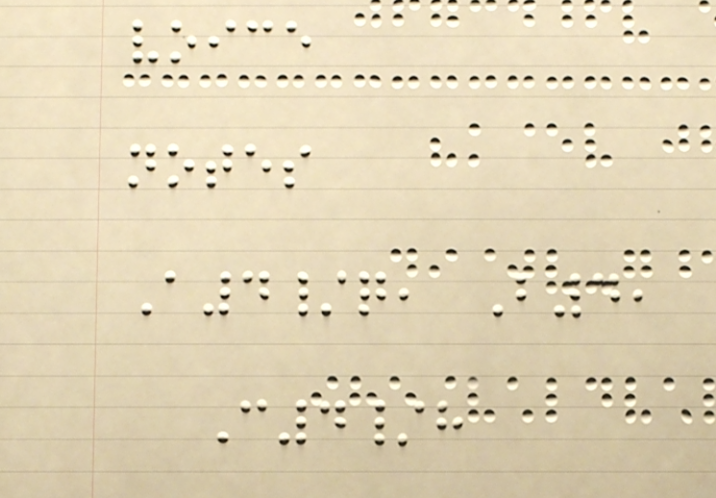voice
notes
A4/q, B4,
C4/h
